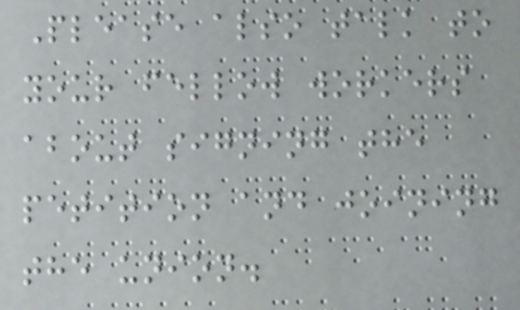Please also talk to
your fellow workers
about signing the
petition and joining
the union.
